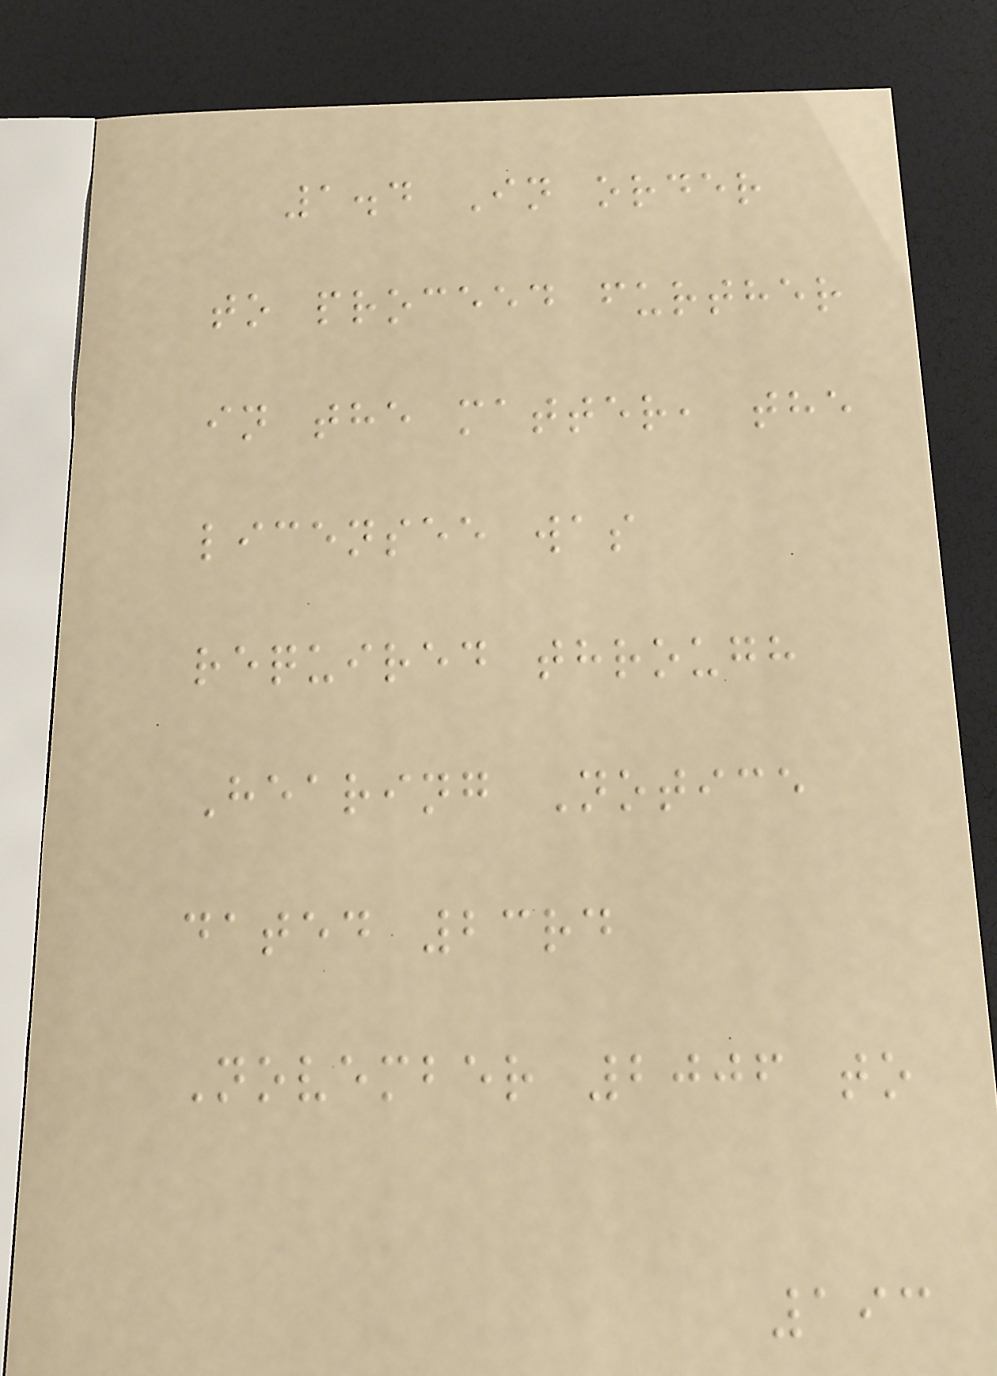1.4 In order
to proceed further
in the matter, the
licensee was
required through
Hearing Notice
dated 23rd
November 2006 to
193
